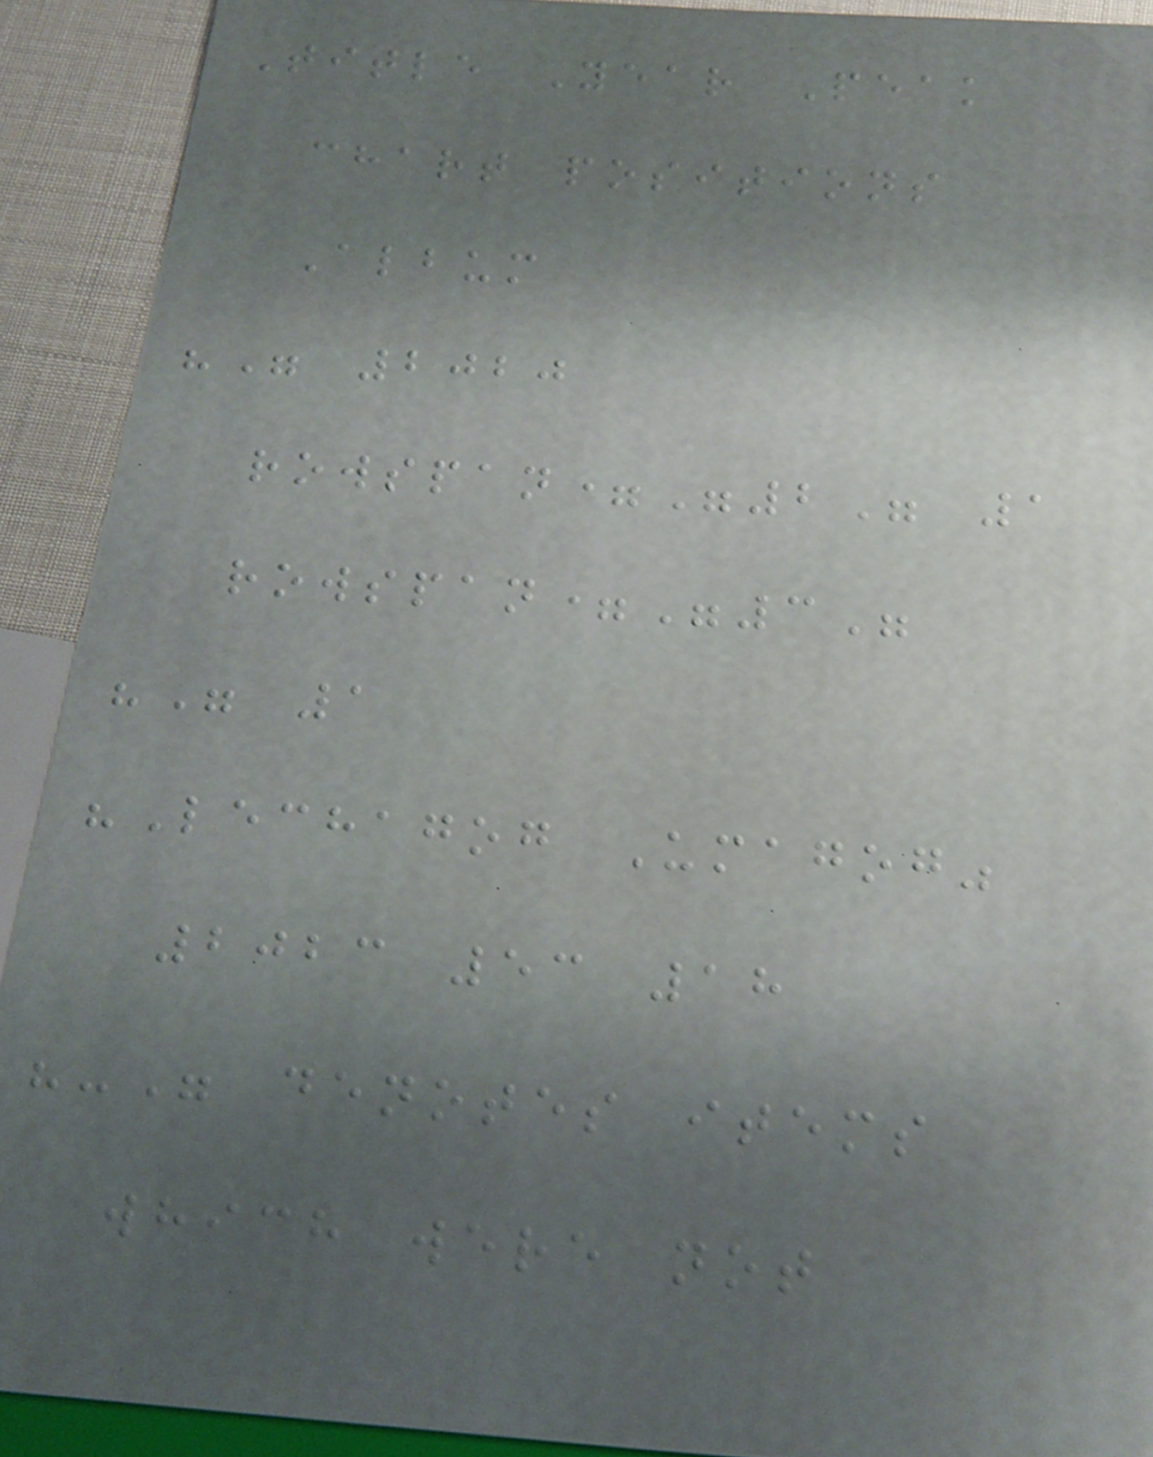Title Year Peak
chart positions
Album
"" 2020
rowspan="2" 1
rowspan="3"
"" 1
"Lechagog Umagog"
2023 53 18
"-" denotes items
which were not
